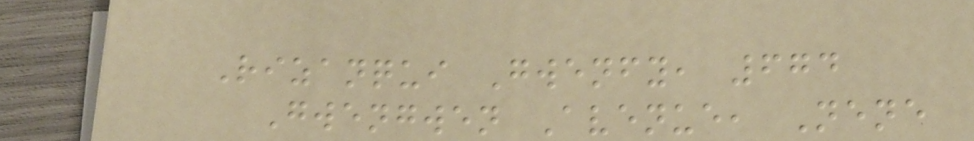Rizanqui Gwenfy, 674
Gwengwen Avenue, Nene
